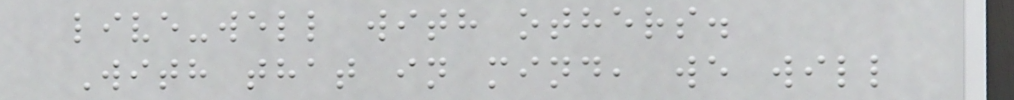live-well with others.
With that in mind, we will
